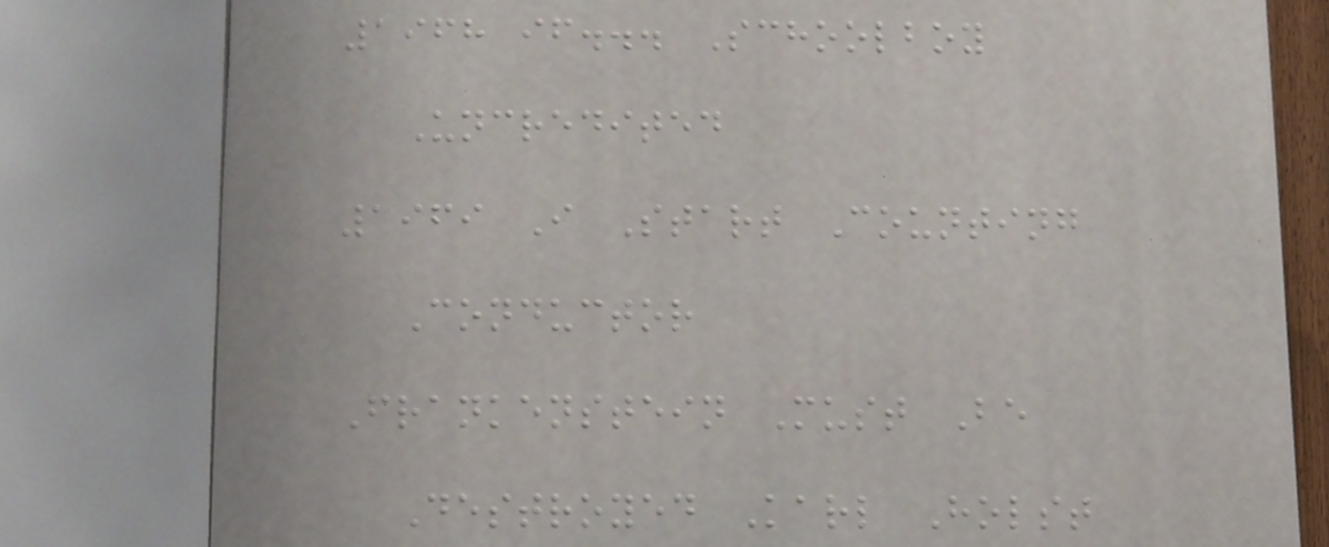1968 if... Schoolboy
Uncredited
1969 I Start Counting
Conductor
Frankenstein Must Be
Destroyed Karl Holst
